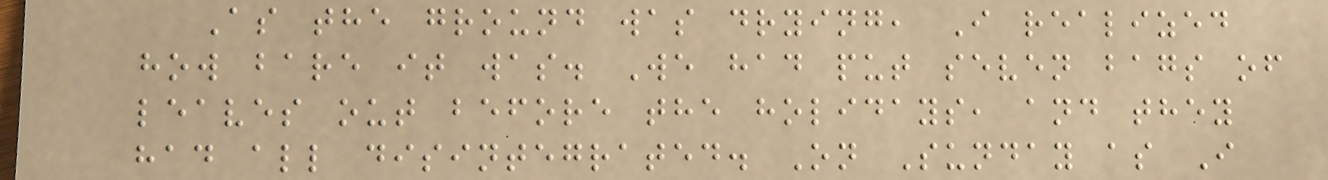As the ground was drying, I realized
how bare it was. We had put seven bags of
leaves out before the holidays, and they
had all disintegrated. On Sunday as I
